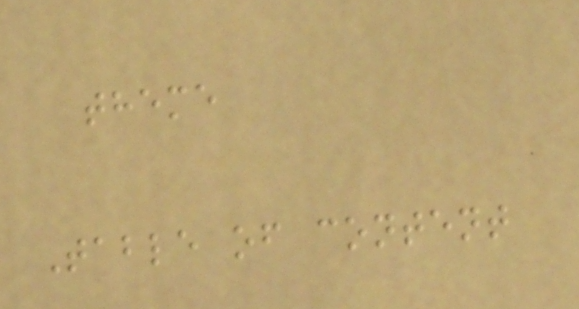theme
Table of content
